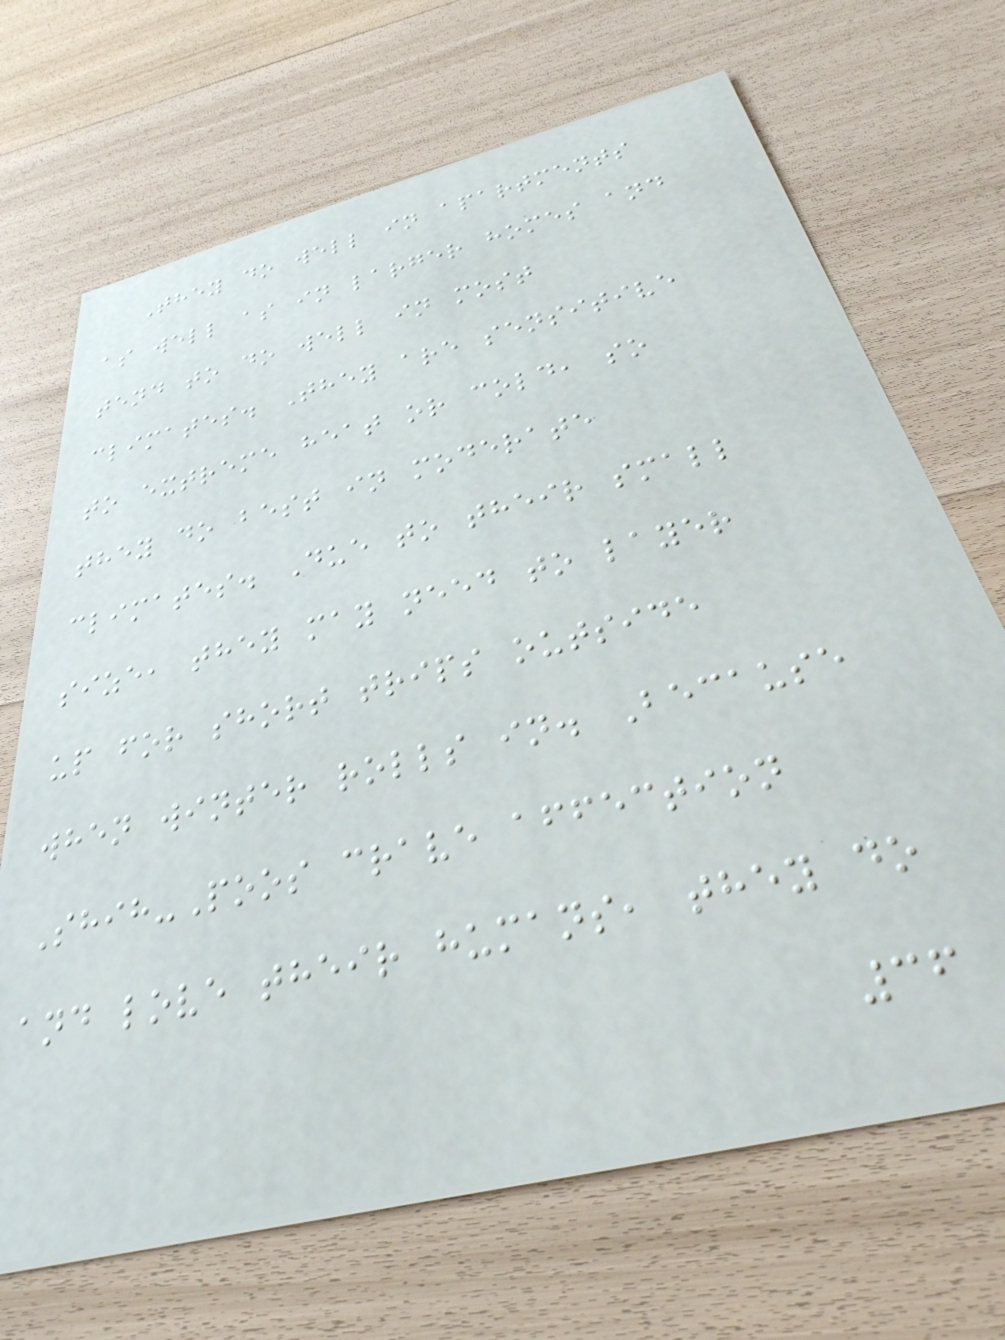They do well in apartments
as well as in larger homes and
tend to do well in most
climates. They are sensitive
to extreme heat or cold, so
they do best in moderate
climates. Due to their small
size, they may need to layer
up for short trips outside
when winter rolls in. Because
Shih-Poos crave affection
and love their humans, they do
36
